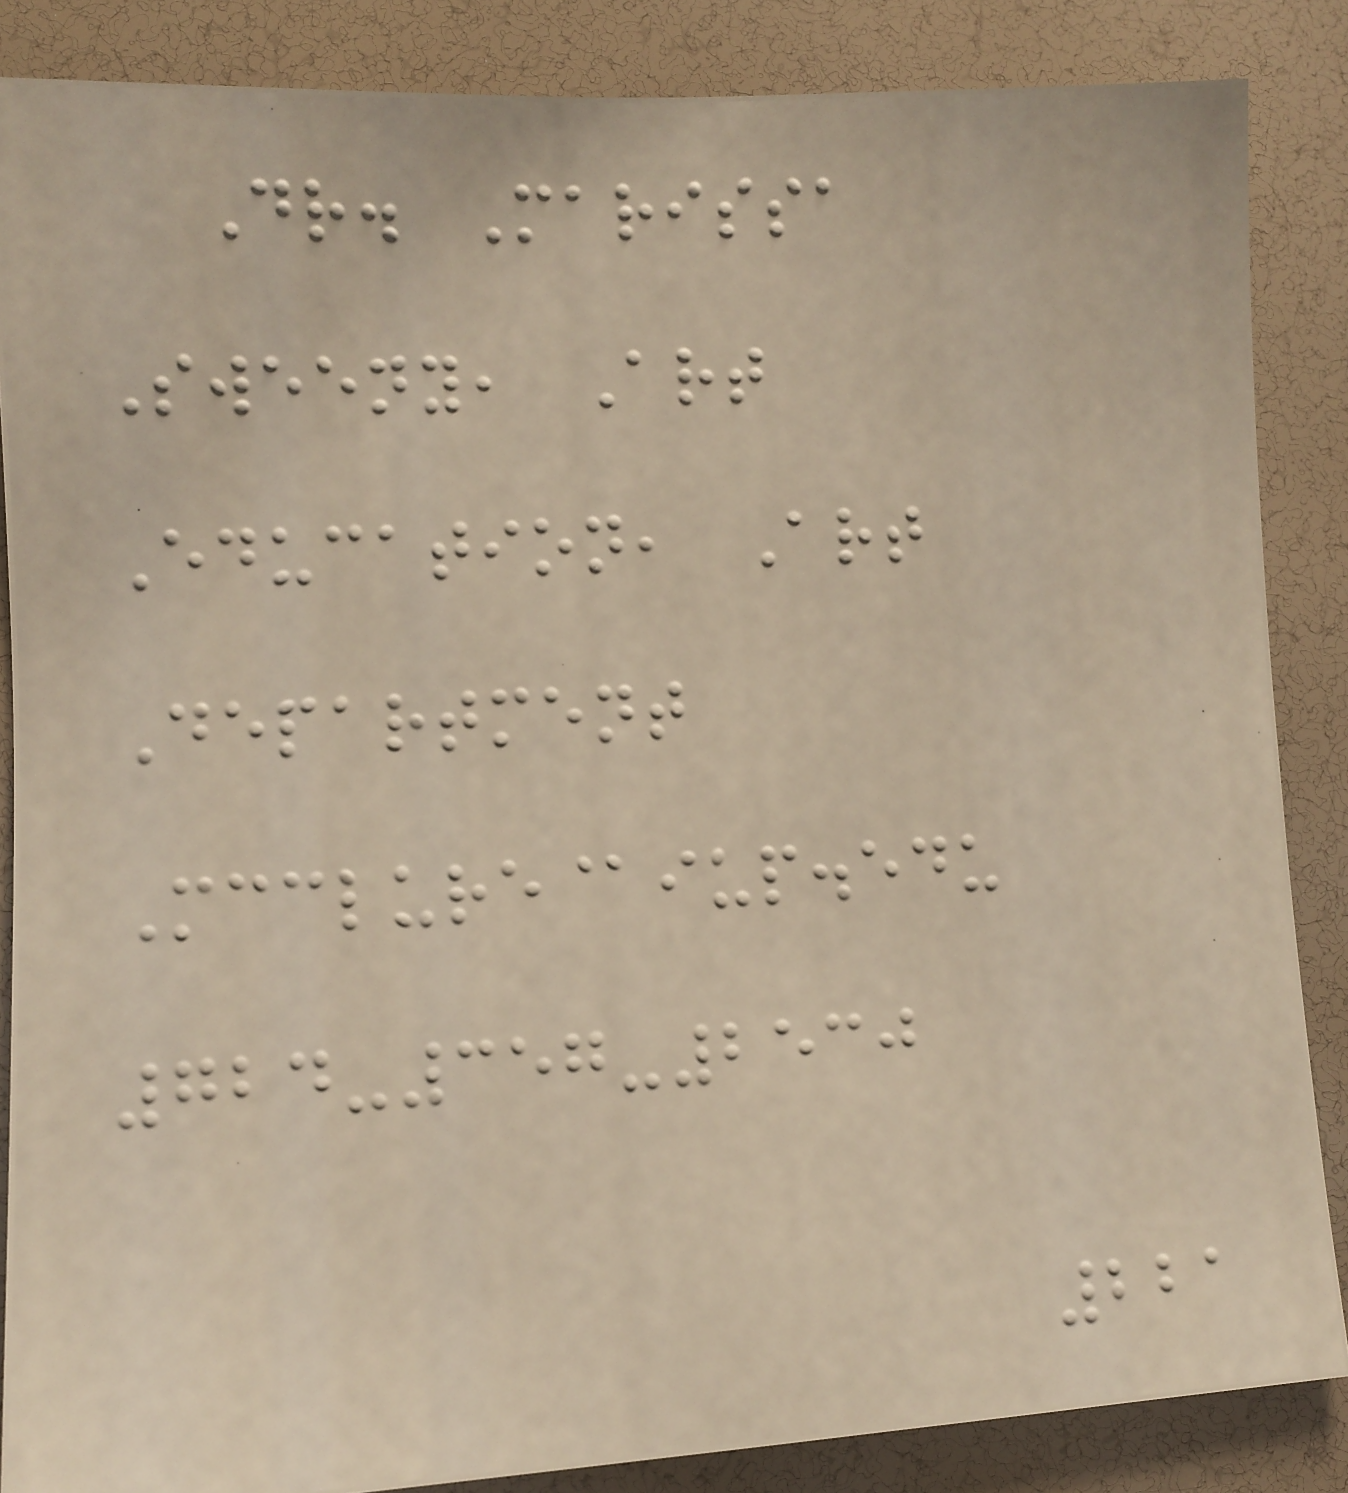Dr. Marissa
Sweeny, Art
Education, Art
Department
Mcclure@iup.edu
724-357-2530
221
